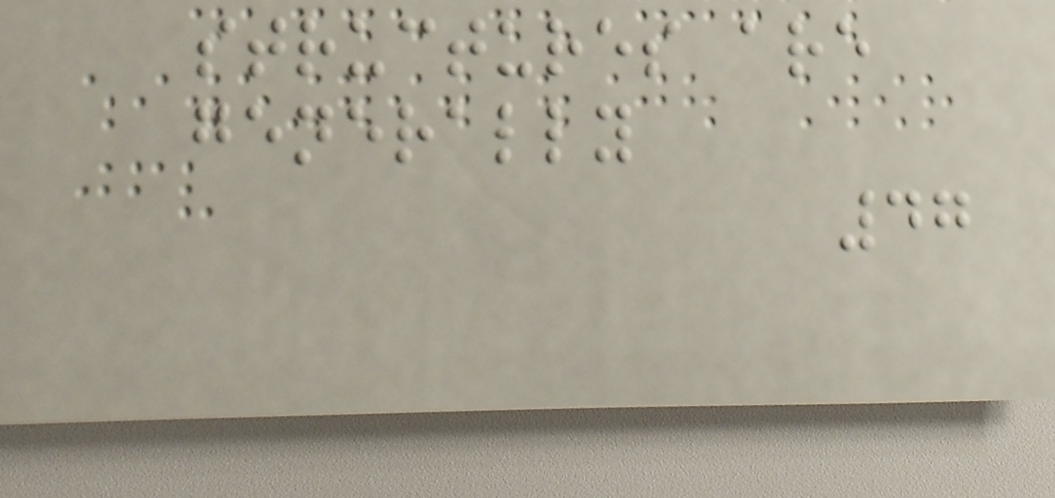structures are
generally
47
